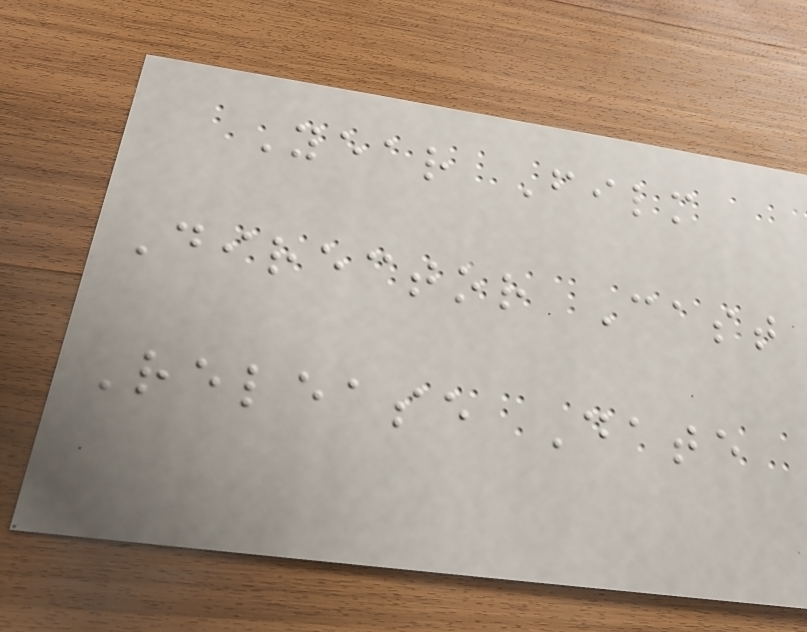Year Film
Director Cast
Release Date
